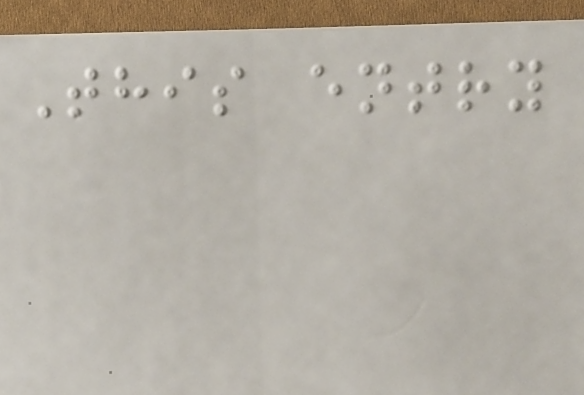This entry
